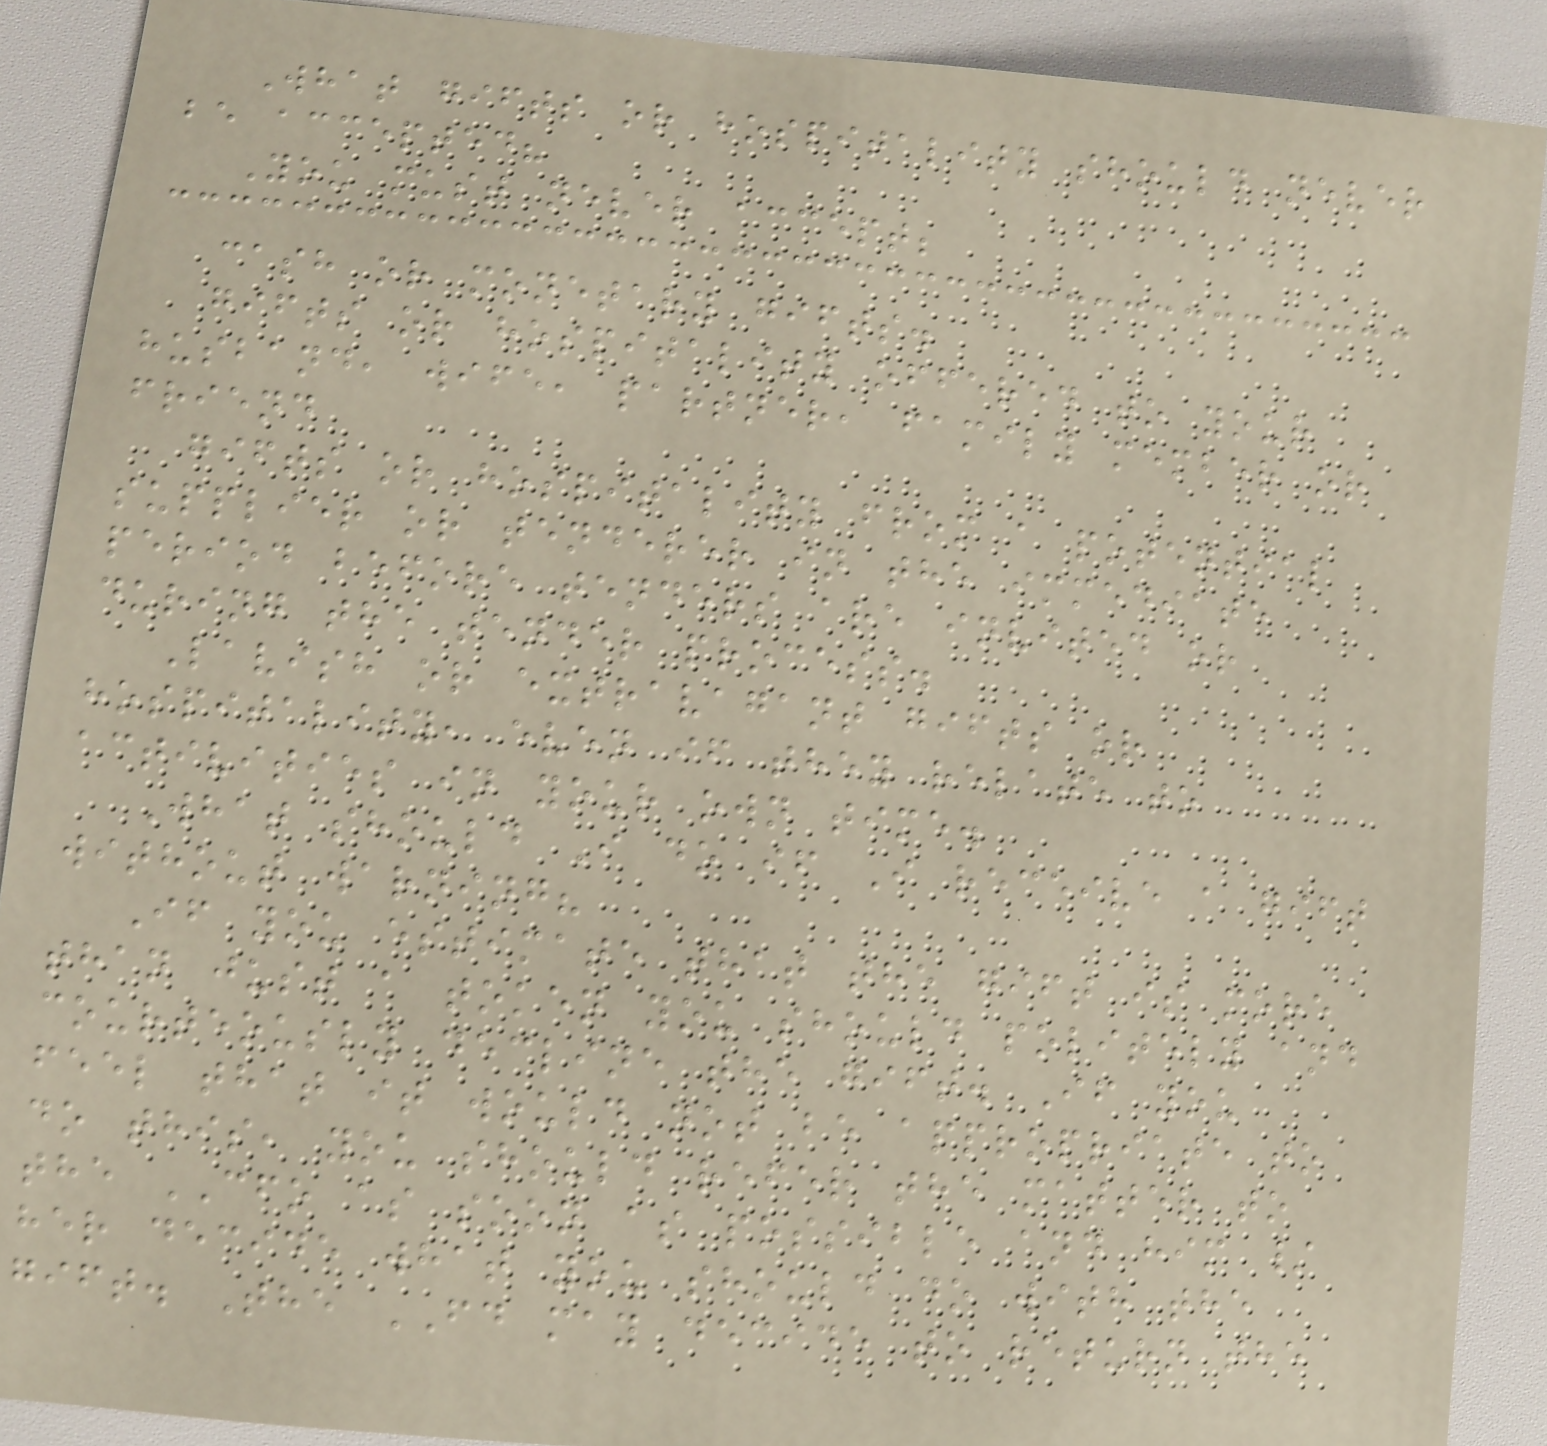What gifts or hospitality should never
be accepted?
You must never accept;
cash or monetary gifts.
gifts or hospitality offered to your
husband, wife, partner, family member or
friend
gifts or hospitality from a potential
supplier or tenderer in the immediate
period before tenders are invited or
during the tender process.
Lavish or extravagant gifts or
hospitality, even if they relate to
activities in your own time.
What should I do if I receive a gift
without warning?
If you estimate that the gift is more
than just a token you should politely and
courteously decline the gift. If you
feel that it would not be appropriate to
do this, you should refer the matter to
the CFO as soon as possible and him /
her decide what you should do with the
gift. The FD may decide to return the
